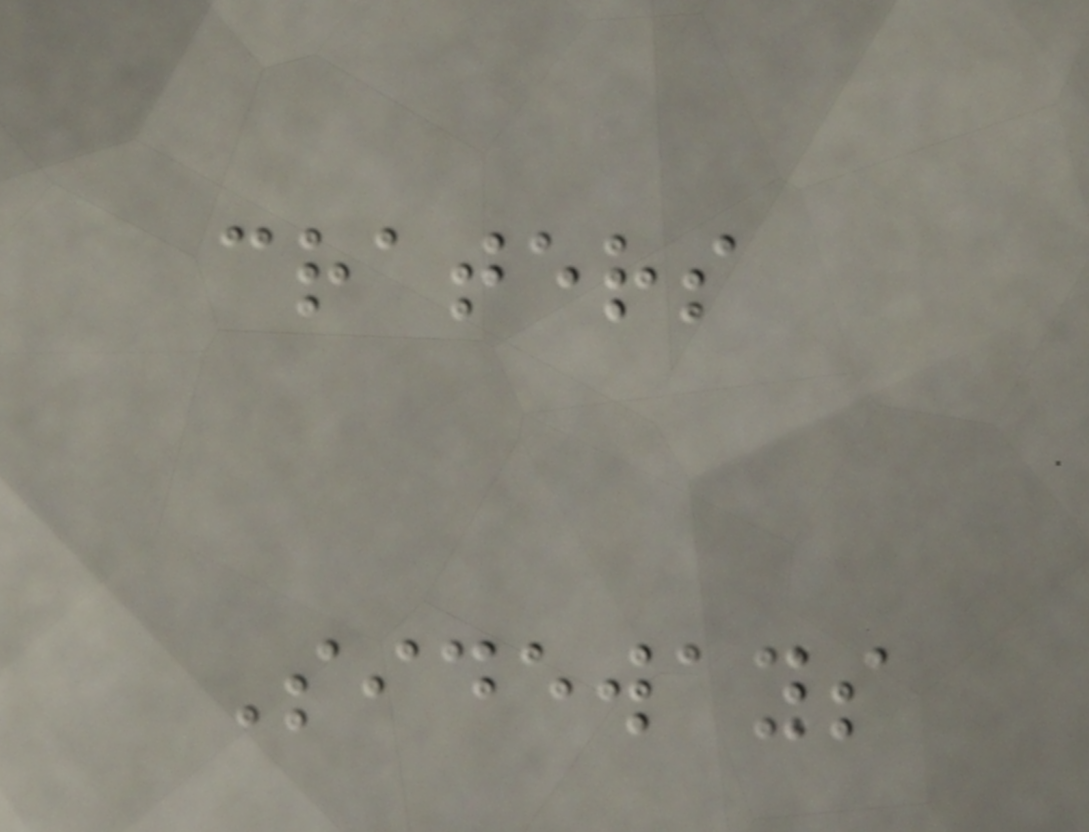craters
Sideways
